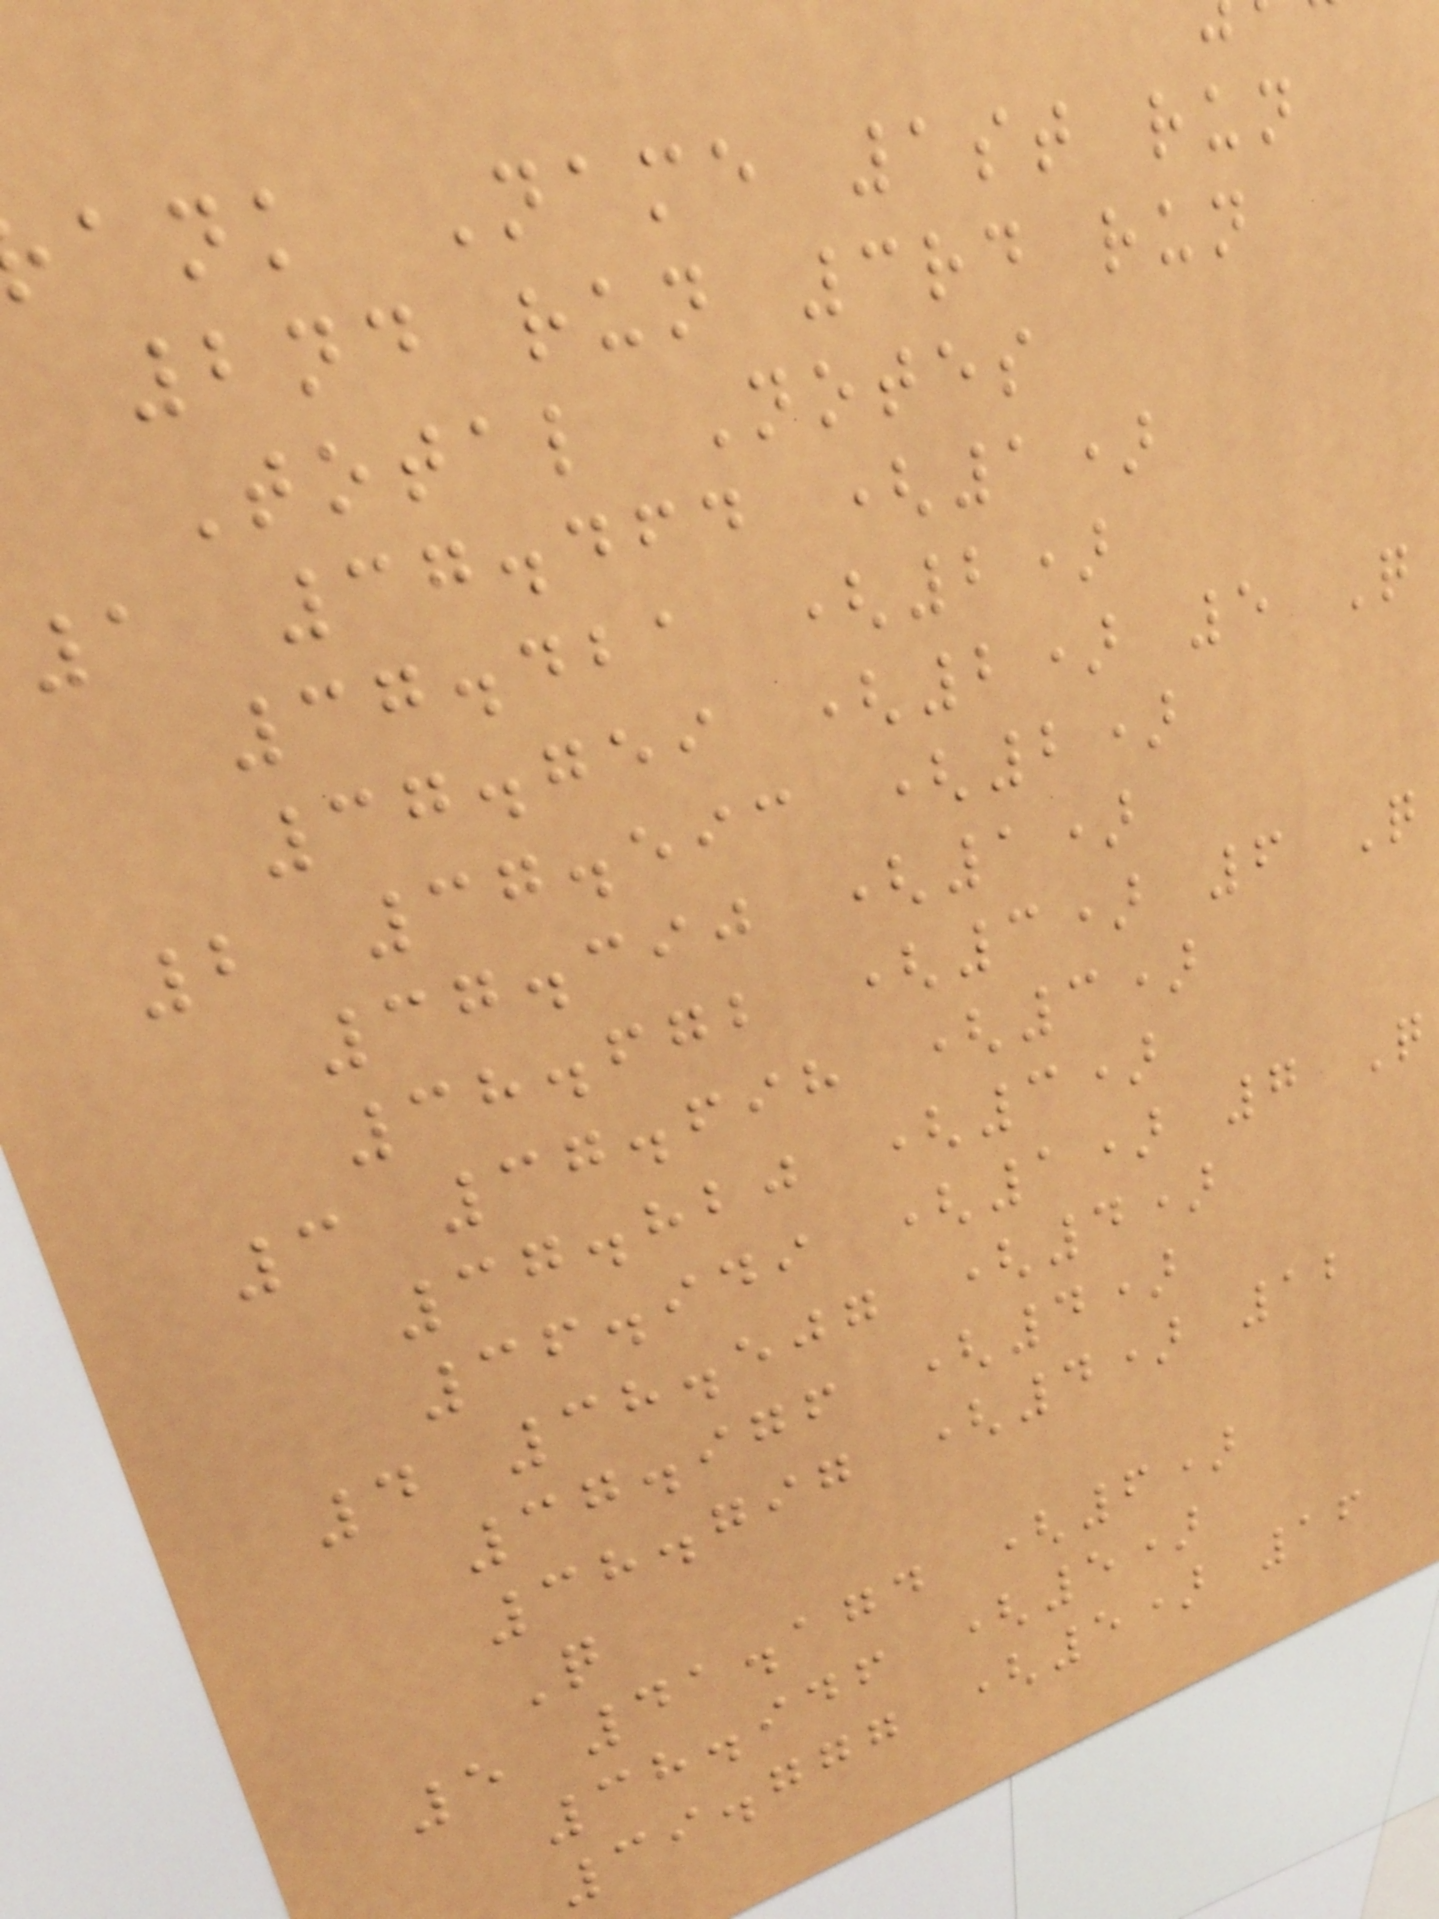ank Name 1st run
2nd run 3rd run
Total Notes
1 37.464 (1)
37.421 (2)
37.759 (2) 5 Q
2 37.593 (2)
37.390 (1)
38.672 (3) 6 Q
3 37.698 (3)
37.820 (3)
36.949 (1) 7 Q
4 38.507 (4)
37.976 (4)
38.797 (4) 12
Q
5 41.174 (6)
38.946 (5)
39.777 (5) 16
